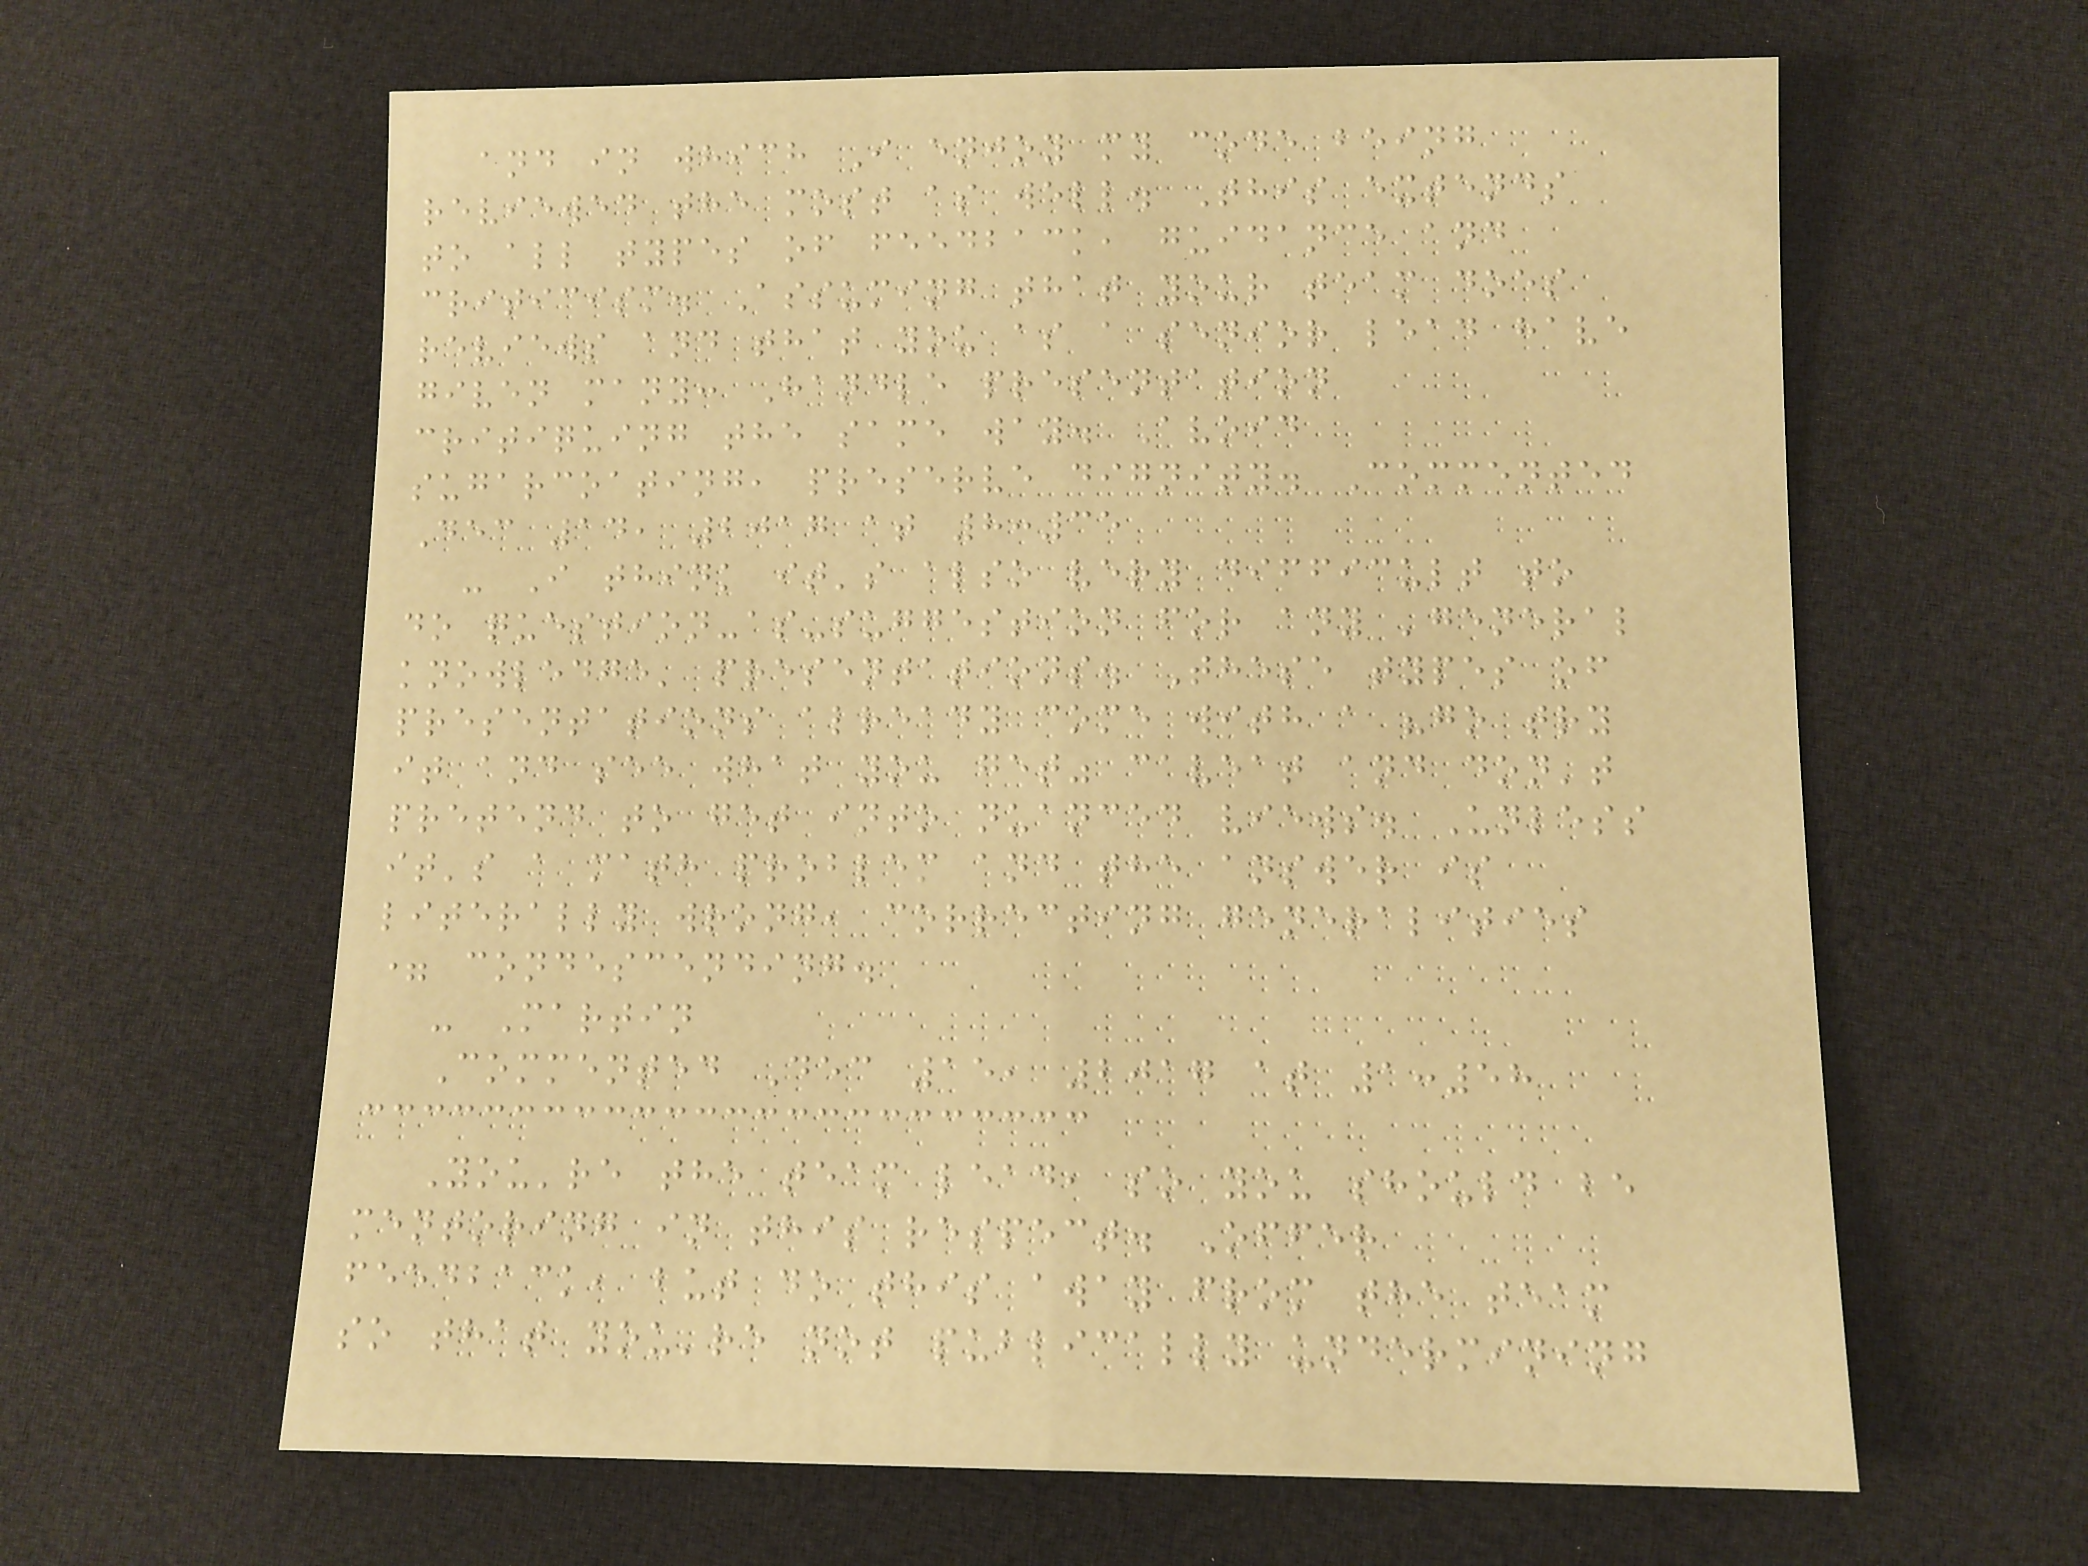and in which I enjoy my code being
reviewed the most as well. This extends
to all types of feedback, guidance and
criticism. Assuming that your team does
reviews and that you as a senior lead have
given many: Handle presentation
critiquing the same way. Avoid
sugarcoating, preserve dignity. Commented
Dec 14, 2017 at 8:35
- I think it's also very difficult to
do question-as-suggestion for any 'general
knowledge' presentations. These types of
presentations already come with a "go try
it and see what you get" caveat and don't
pretend to get into nuanced views. Unless
it's a math problem and the answer is
literally wrong, correcting generalities
= condescending.
- Martin
Commented Dec 15, 2017 at 1:58
You're the team lead, so you should be
mentoring in this respect. Offer
feedback, but do this away from the team
so that you're not publically undermining
